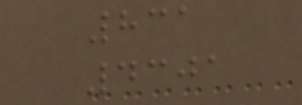831
4301
